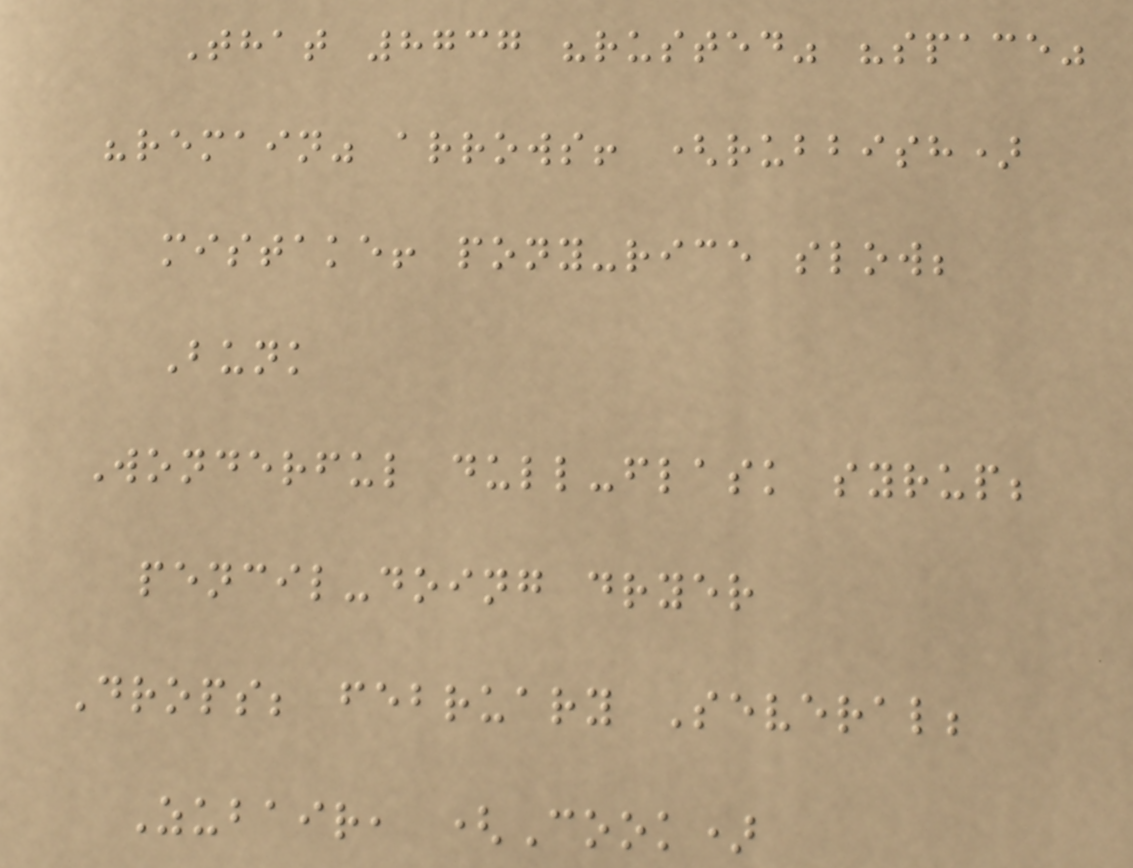That 8737 "rusted" "space"
"remain" arrows! (rubbish)
mistake! pony-rice slow;
Bunk
Wonderful dull-flask syrup;
pencil-doing dryer
Drops; february Several;
Zubair, (Cook)
